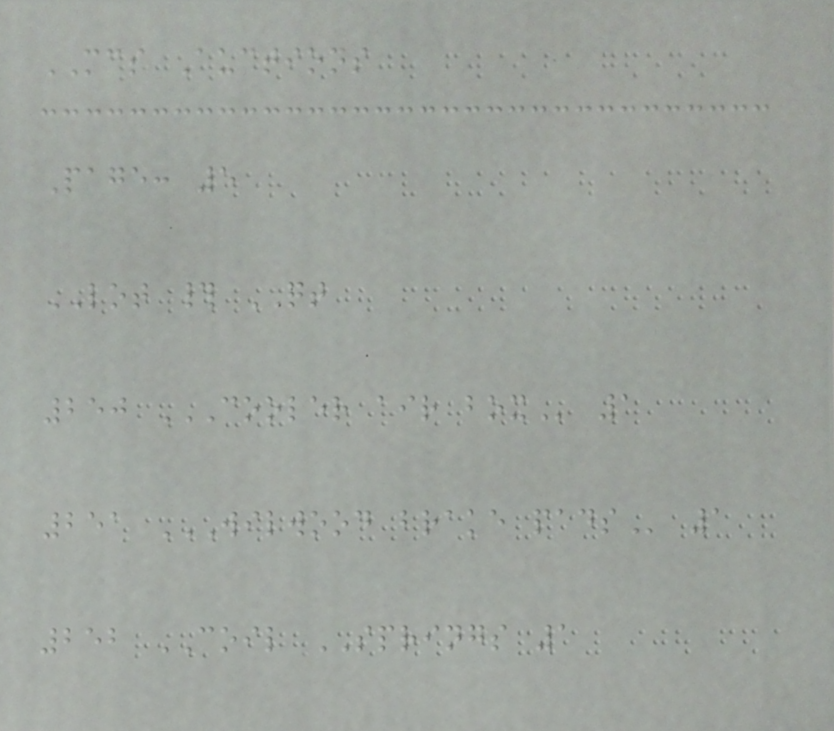MCS Auctions
Page: 5
LOT # QT
250 COOLER AIR BOX 1
251 WILWOOD BRAKE PADS 1
252 COIL SPRINGS 1
